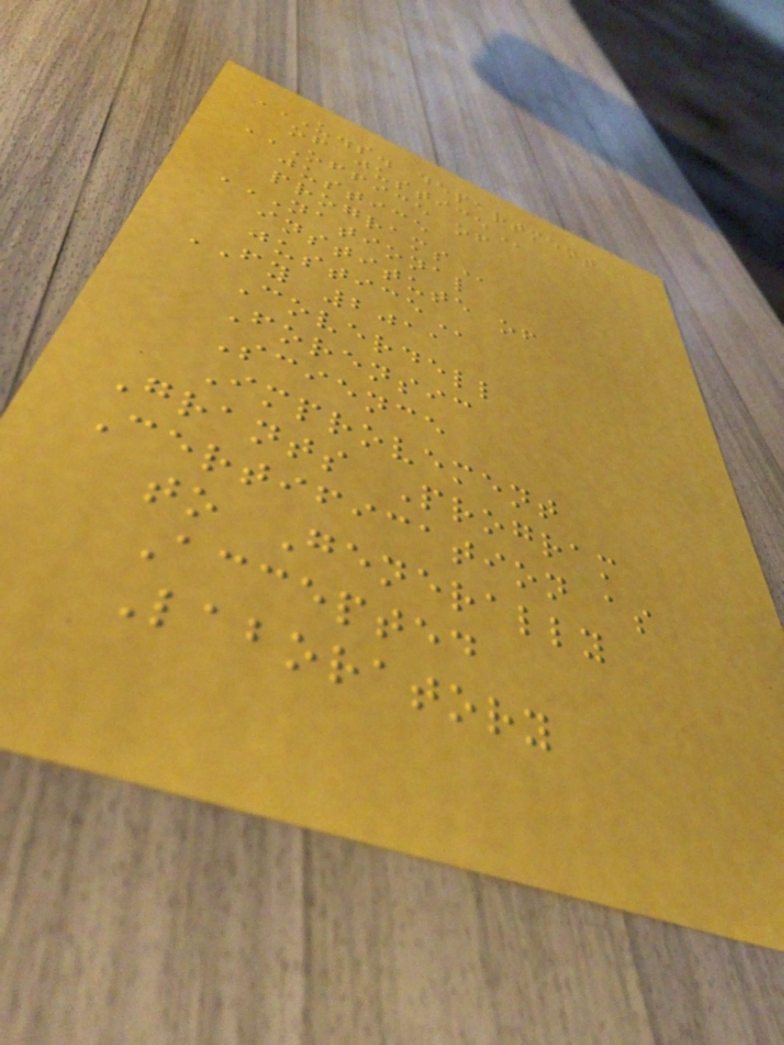U.S. DEPARTMENT
OF JUSTICE
OFFICE OF
JUSTICE
PROGRAMS
NATIONAL
INSTITUTE OF
JUSTICE
FY 2011
Coverdell
Forensic
Science
Improvement
Grants Program
Certification as
to Generally
Accepted
Laboratory
